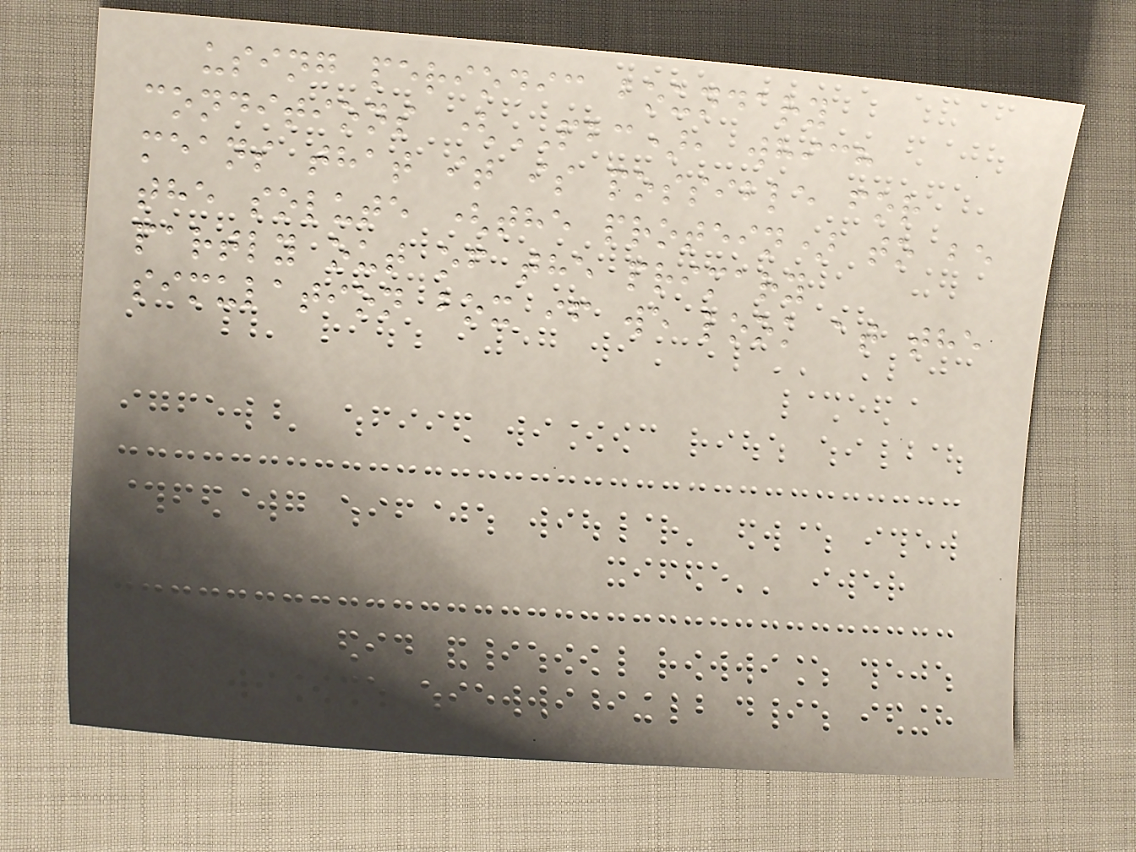using periodic boundary
conditions (PBC), which
means that it is possible for
the solute (the protein) to be
partly out of the primary
simulation box if we look at the
